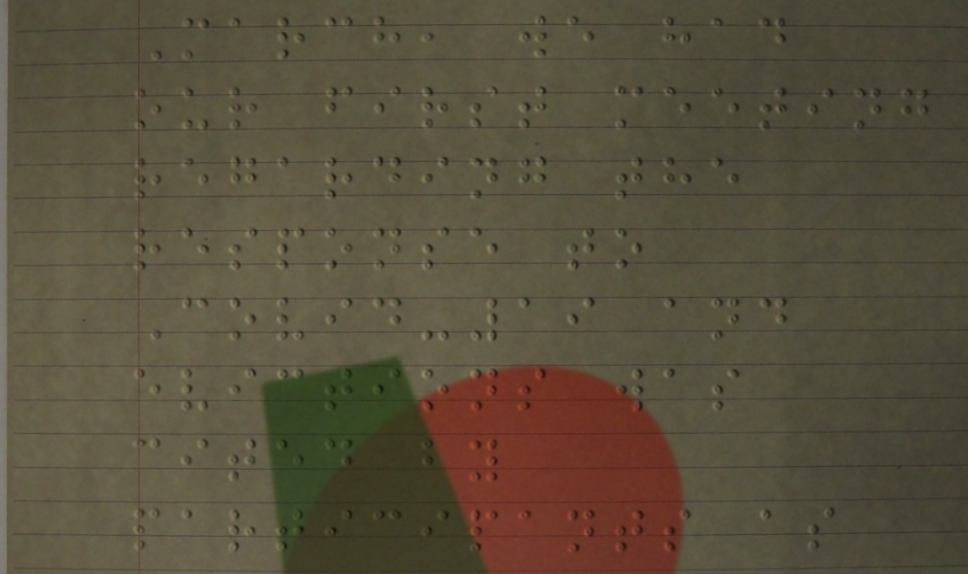March, we had
our first meeting
regarding the
response to
Covid-19 and
evictions was
cited by
participants as
